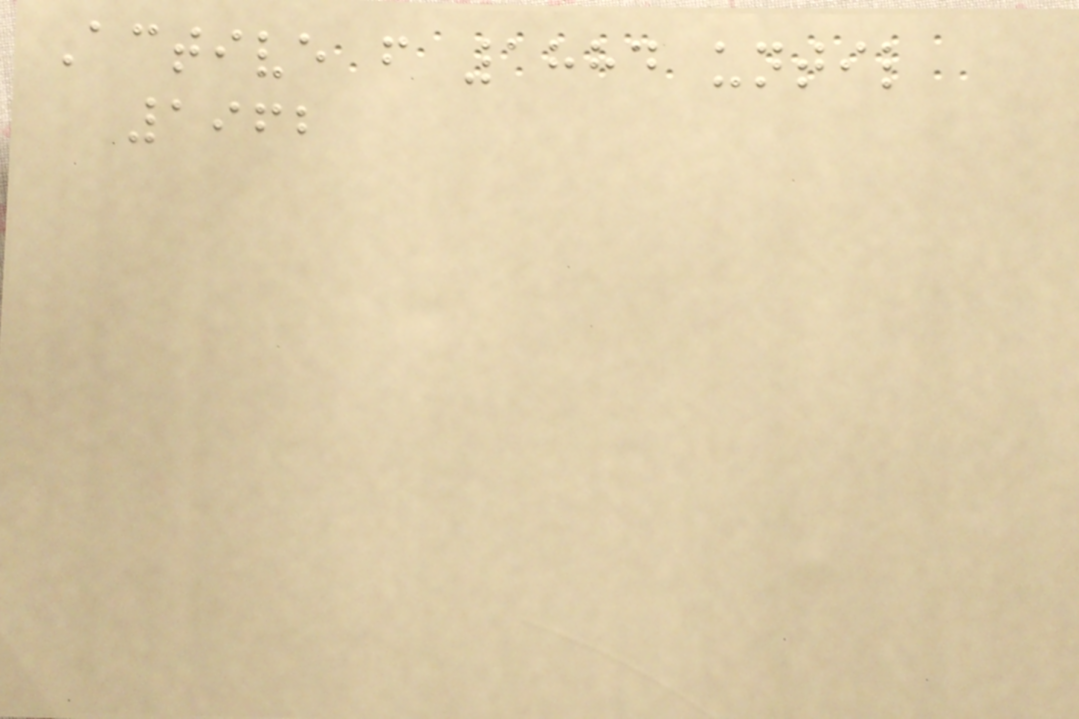Active from 1884 until
1962
